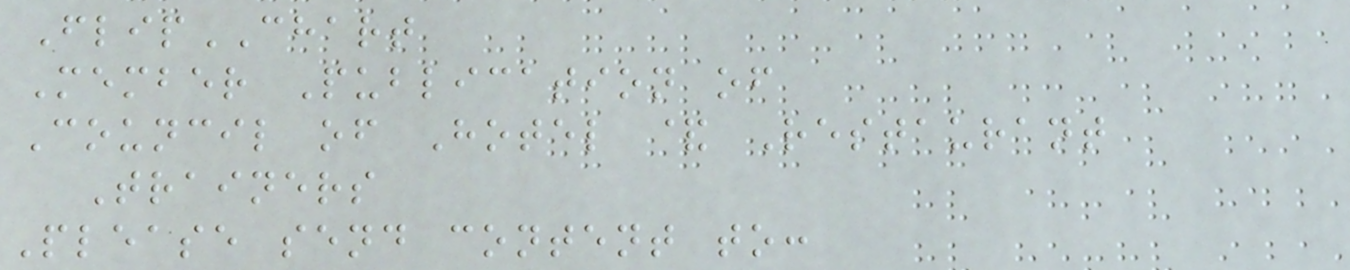FlipCHART
Member Publication of
Council of Hotel & Restaurant
Trainers
Please send content to:
